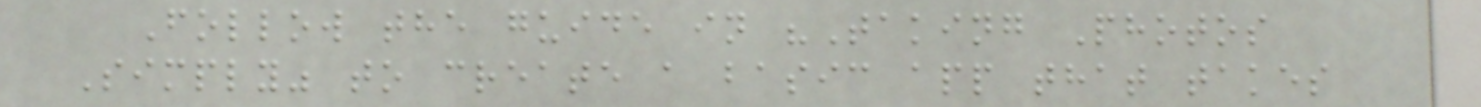Follow the guide in "Taking Photos
Simply" to create a basic app that takes
